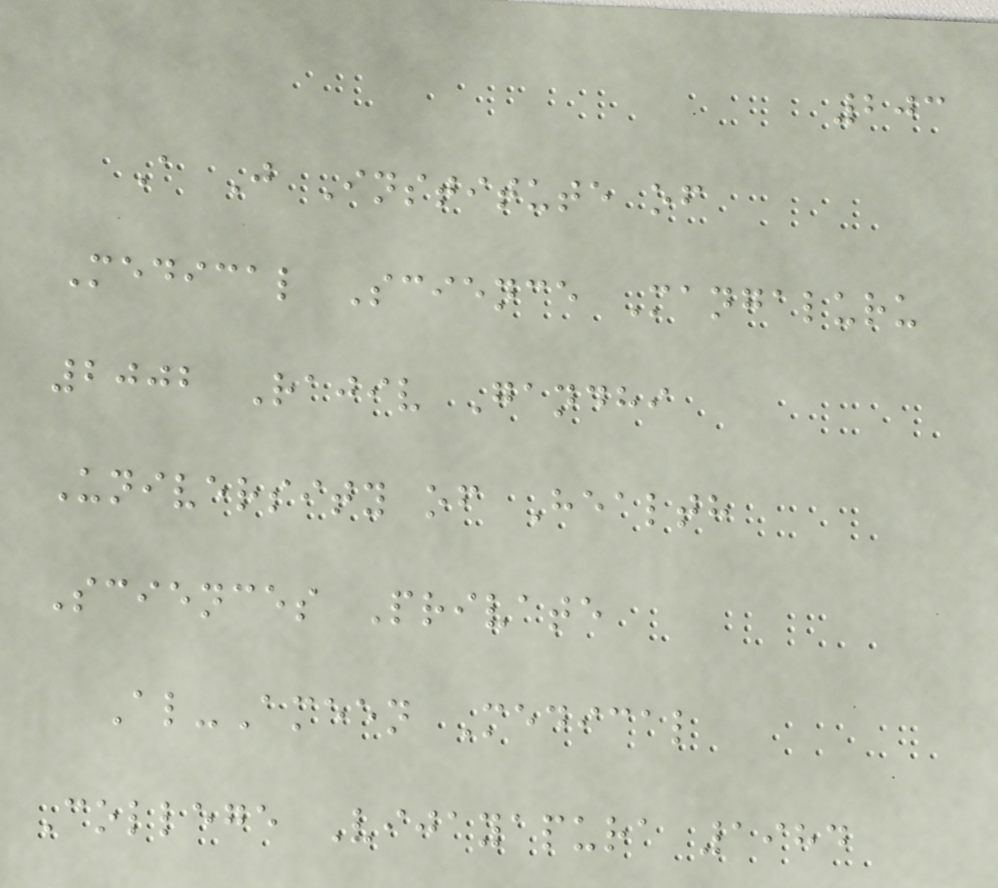203
A J Institute of
Medical Science Mangaluru
2002 Rajiv Gandhi
University of Health
Sciences Private
Al-Ameen Medical
College Vijayapura 1984
